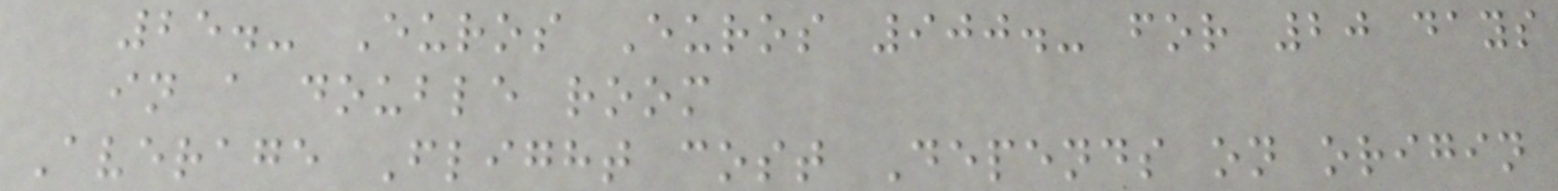25.- Euros Euros 900.- for 20 days
in a double room
Average Flight cost Depends on origin
